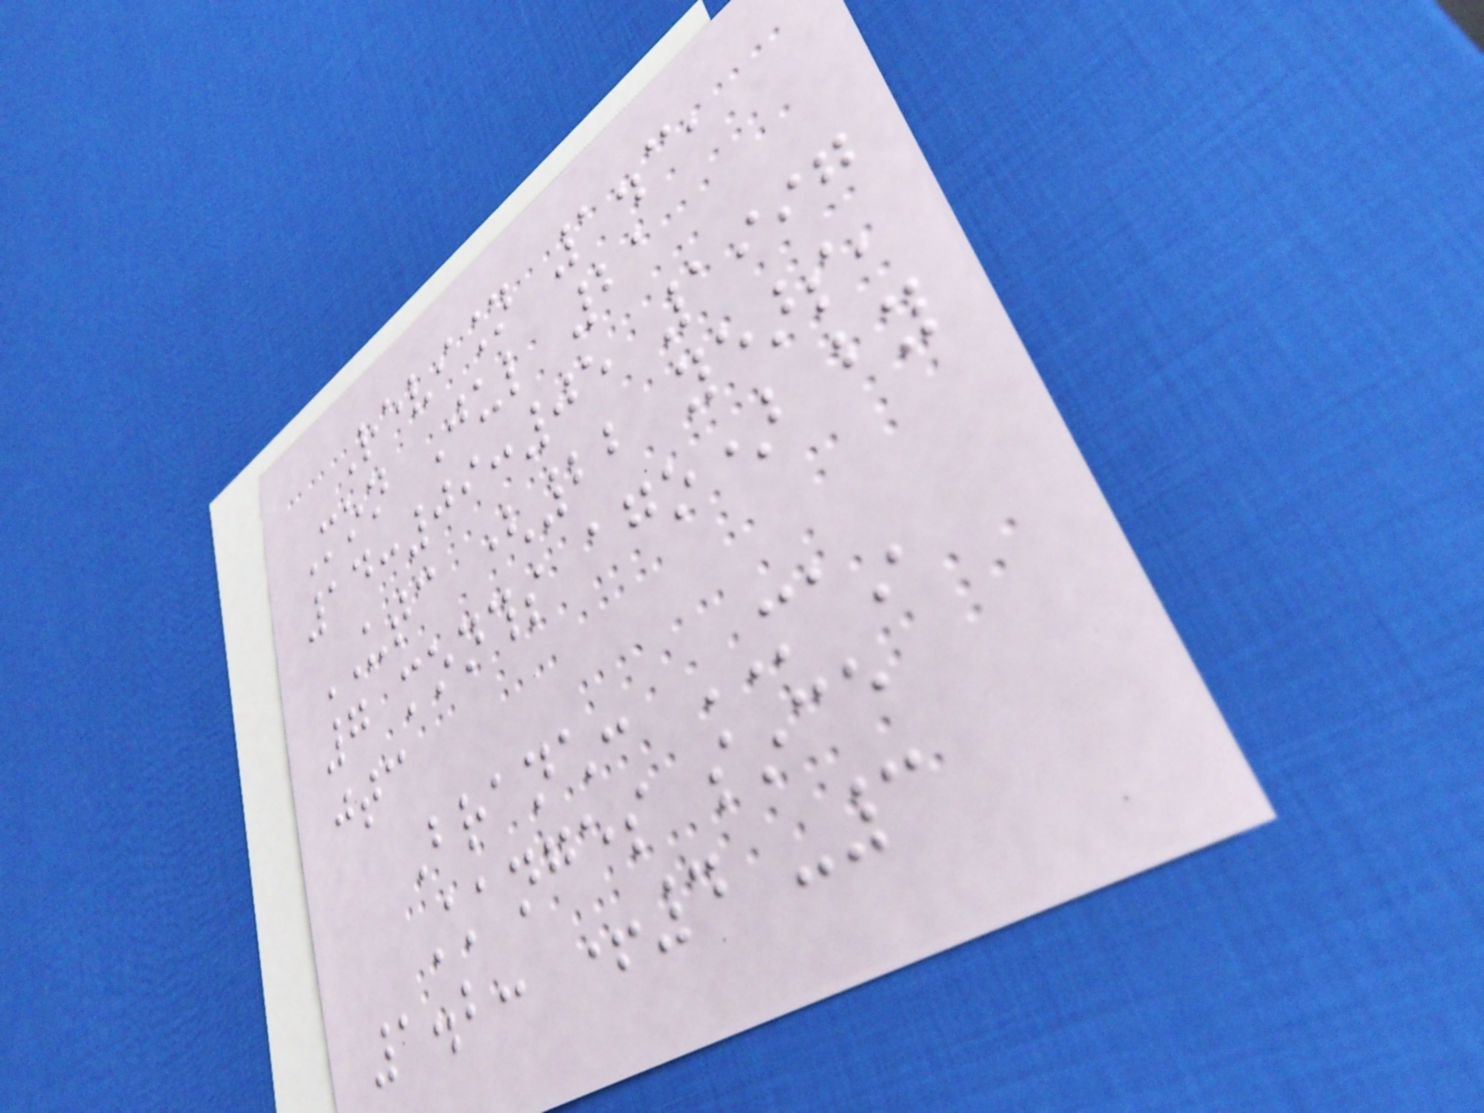Revision 1.3,
Mon Jul 21
14:09:05 1997
UTC (22 years,
7 months ago) by
jtc
Branch: MAIN
Changes since
1.2: +4 -3
